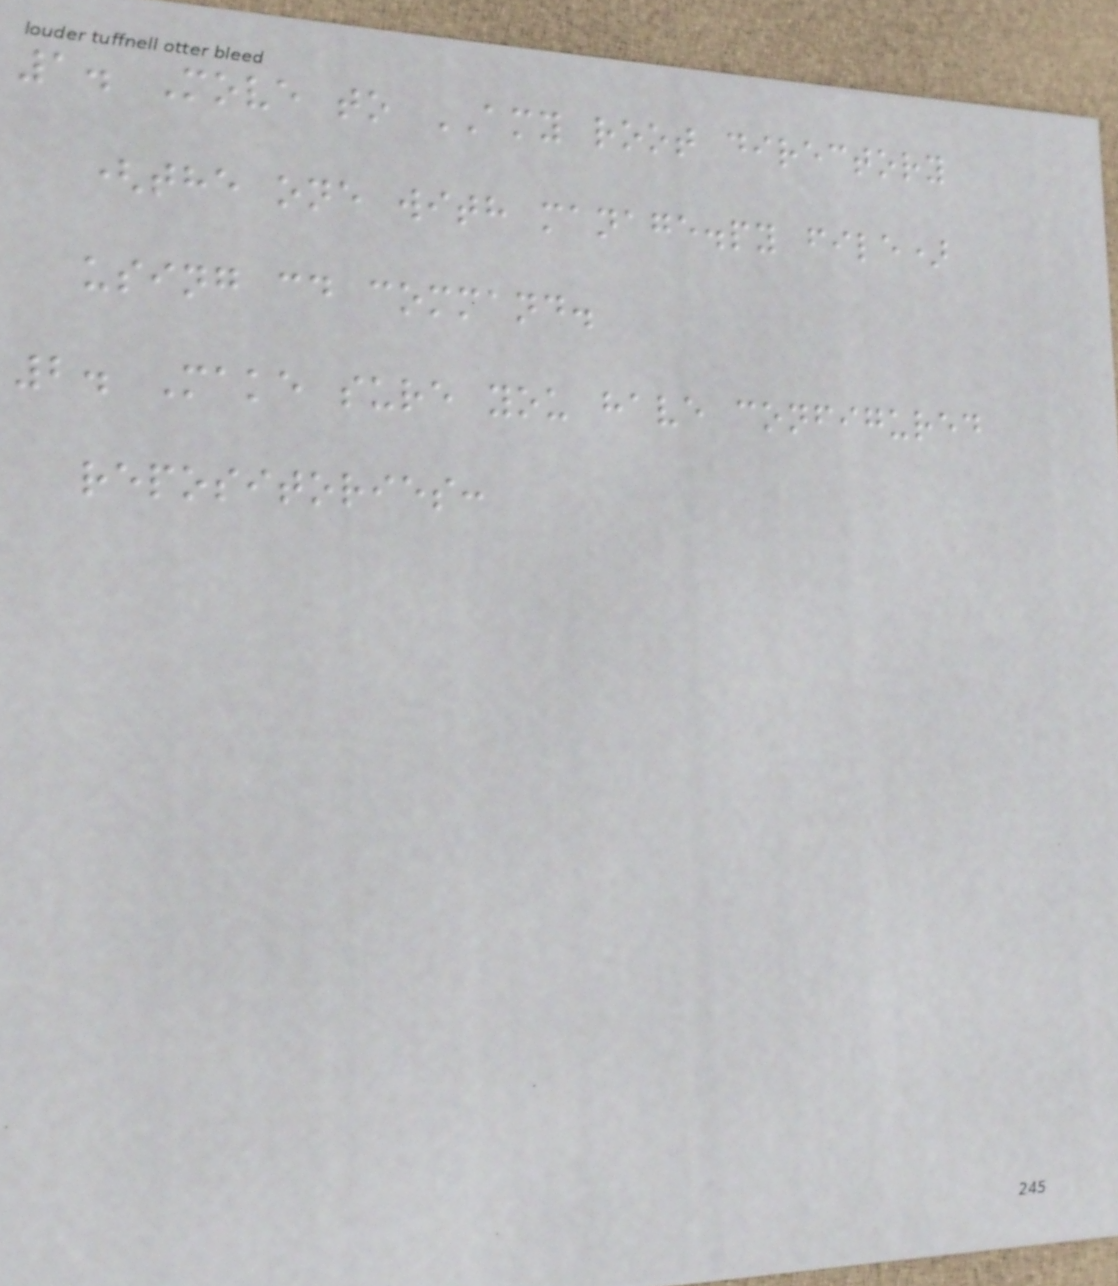1. Move to AMY root directory
(the one with manage.py file)
using cd command.
2. Make sure you have configured
repositories:
